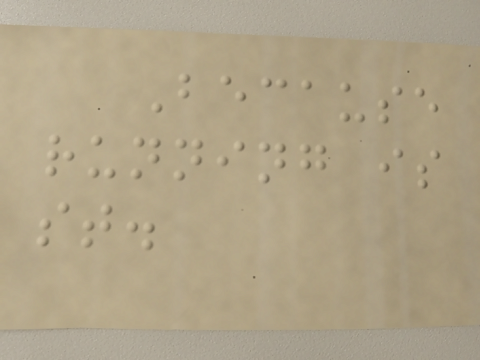Because
running is
st.
